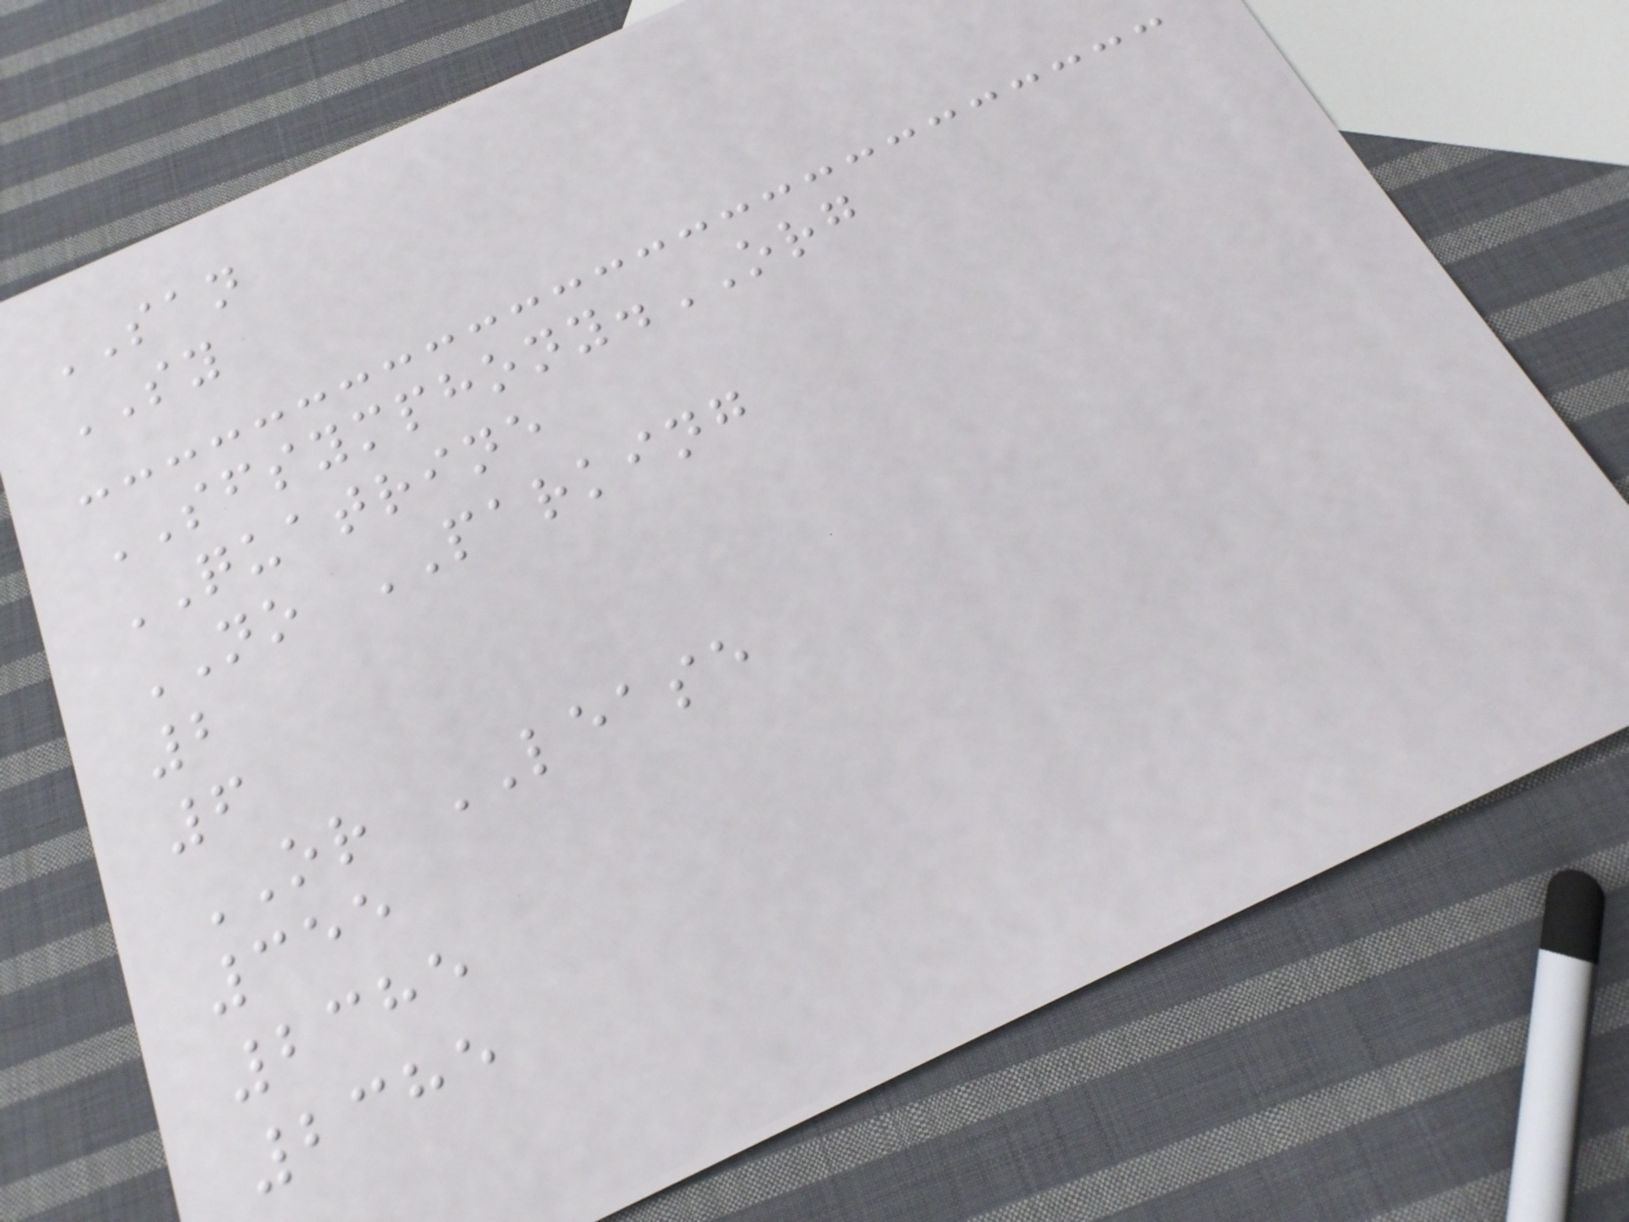SAN
SY
SFSYMPHONY.ORG
QUATRINE
NO PARKING
2
6
OR LEASE
355
2385
2385
